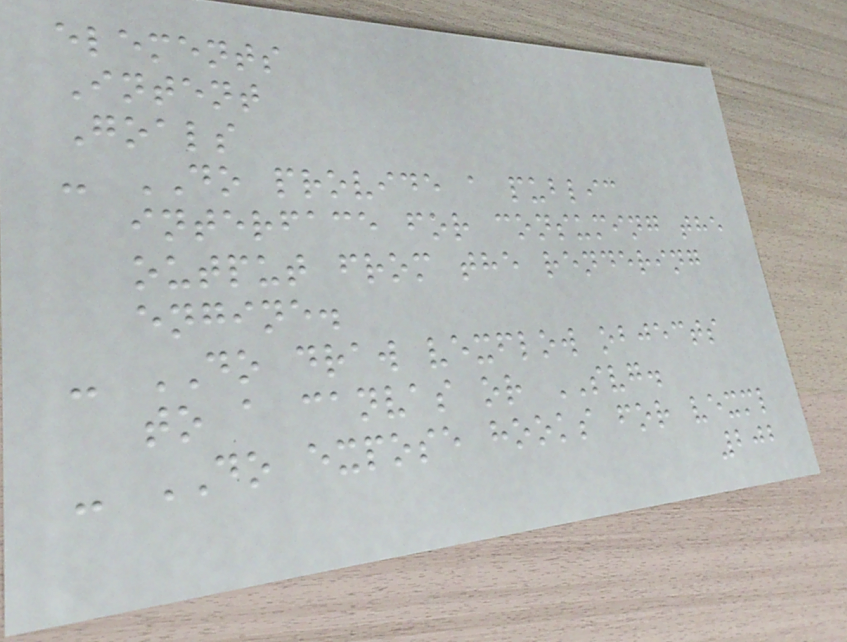elements
Intent
Goals
- DO provide a public
interface for consuming the
output from the rendering
engine.
- DO draw vexflow objects
to a canvas or SVG.
- DO expose hooks for vexml
202
